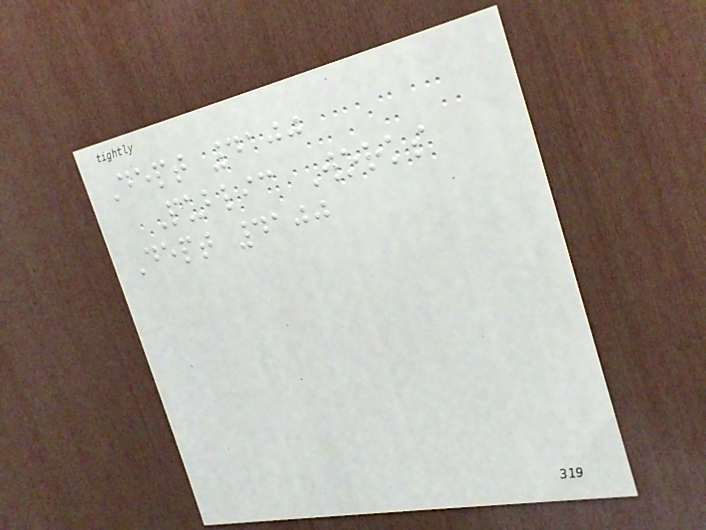Dept 4100
Public Works
Dept 4100
